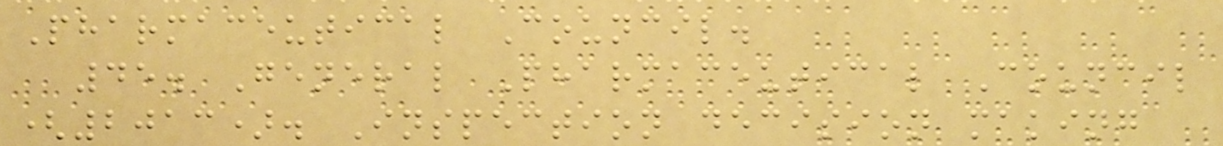Pharmaceutical Council.
45. General Pharmaceutical Council
(2013). Inspection decision making
